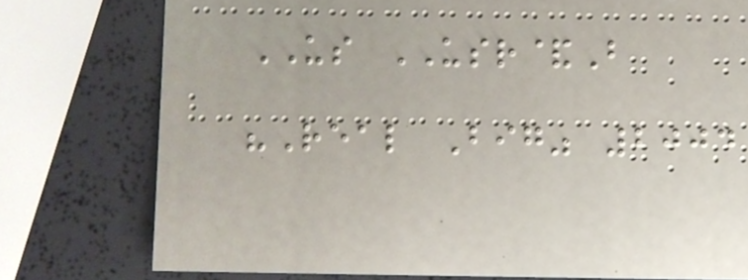US USR&B
"Real Big" 2004
